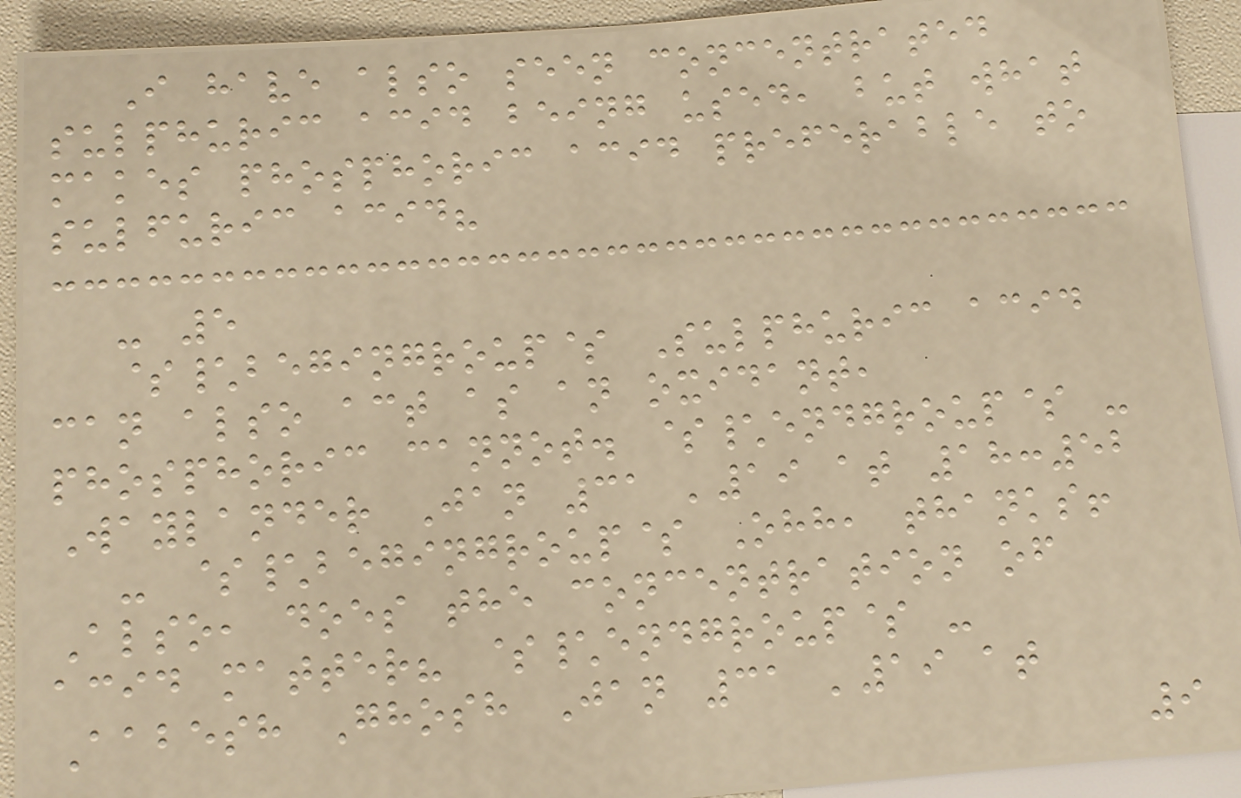I have also seen concentrated
sulphuric acid being used, but what
makes phosphoric acid preferable to
sulfuric acid?
- 5
$\begingroup$ Sulphuric acid
can also act as an oxidant,
phosphoric cannot. $\endgroup$ -
Waylander Jan 31 '19 at 18:52
- $\begingroup$ Ohh, thanks!
Also, does the concentration of
acid matter? $\endgroup$ -
Aabesh Ghosh Jan 31 '19 at
9
